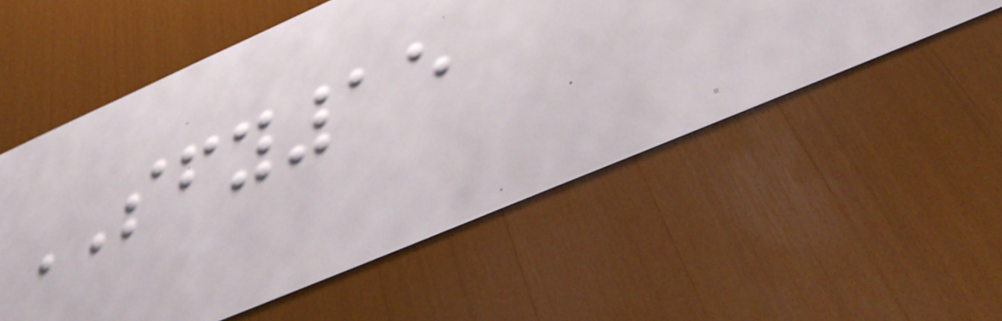SFY15
